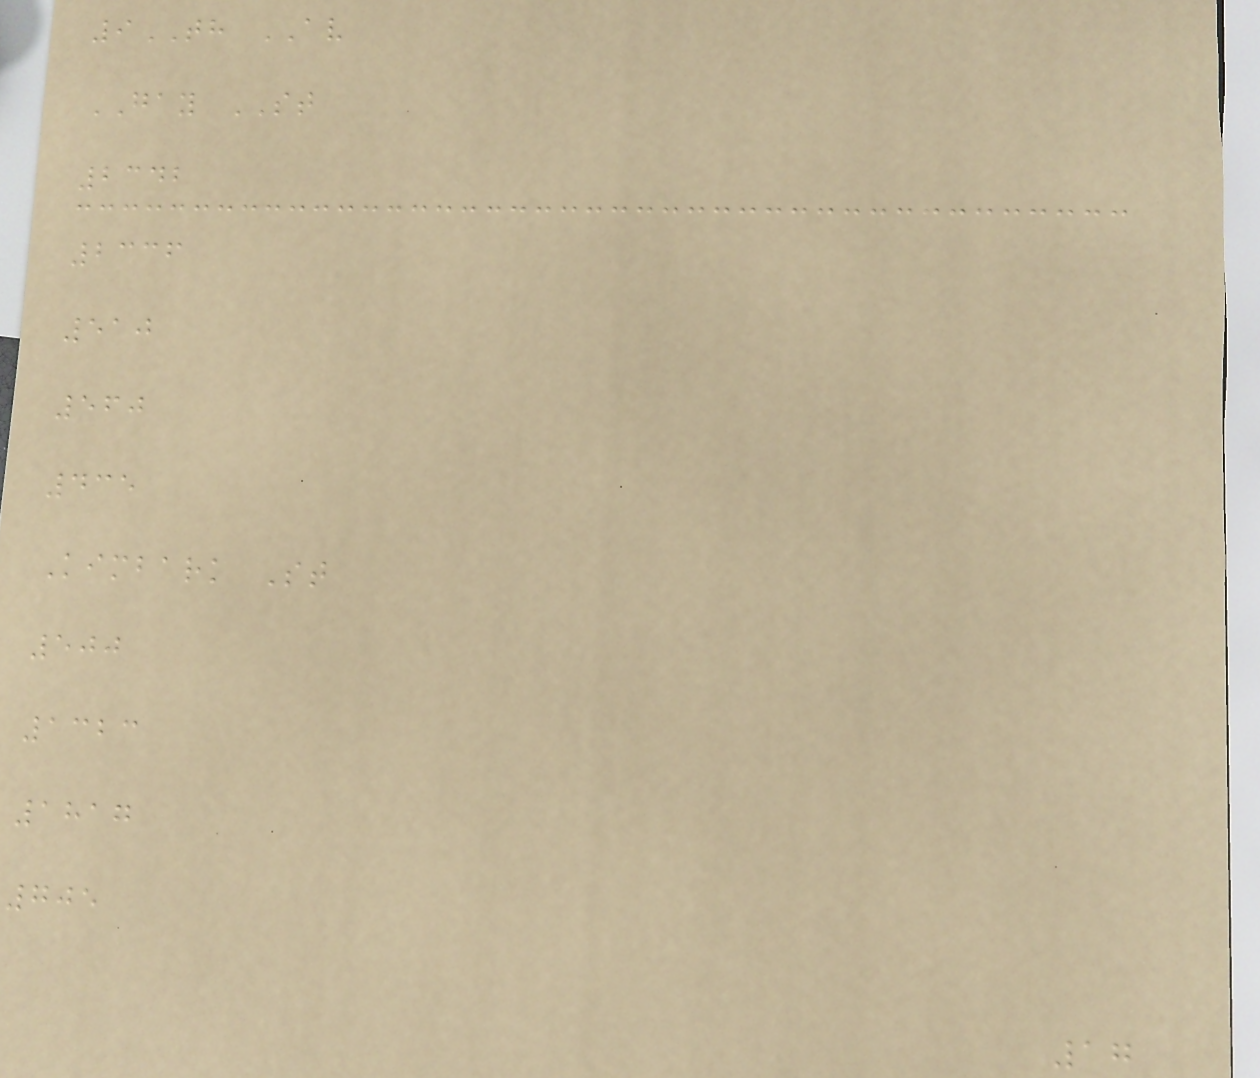9TH AV
GAY ST
2342
2336
510
560
435
Kimbark St
500
1323
1817
705
17
